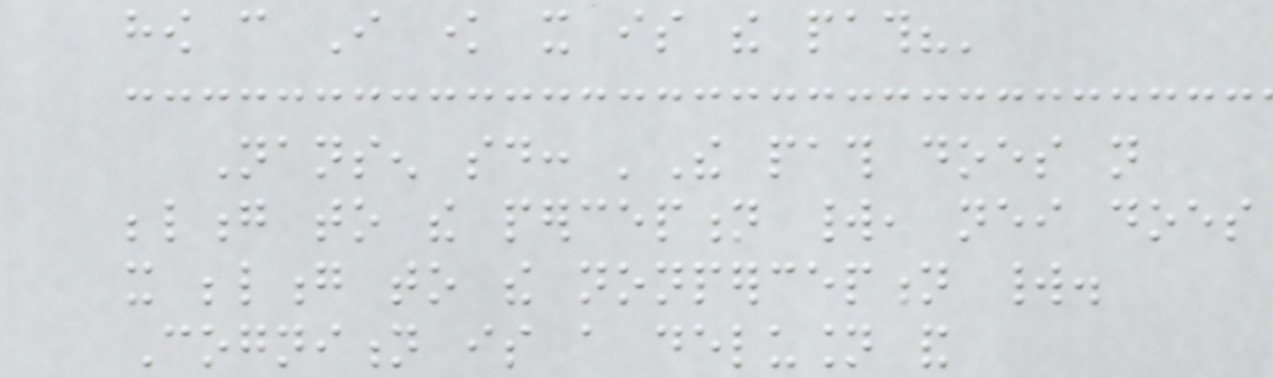how can I know it is the path?'
Nansen said: 'The path does not
belong to the perception world, neither does
it belong to the nonperception world.
Cognition is a delusion and
